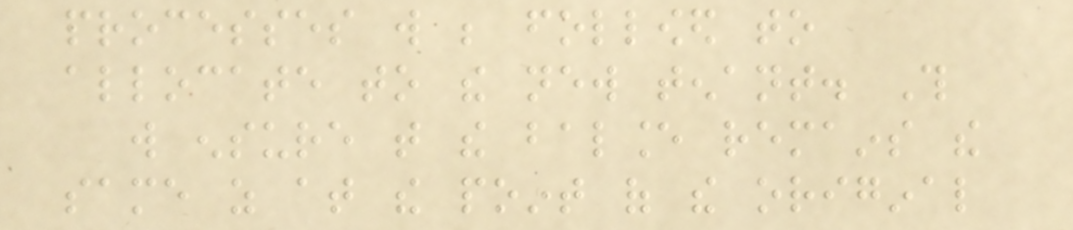processes will be followed to
allocate to the new tenant. This
will ensure that the balance remains the
same as at the point of the original
